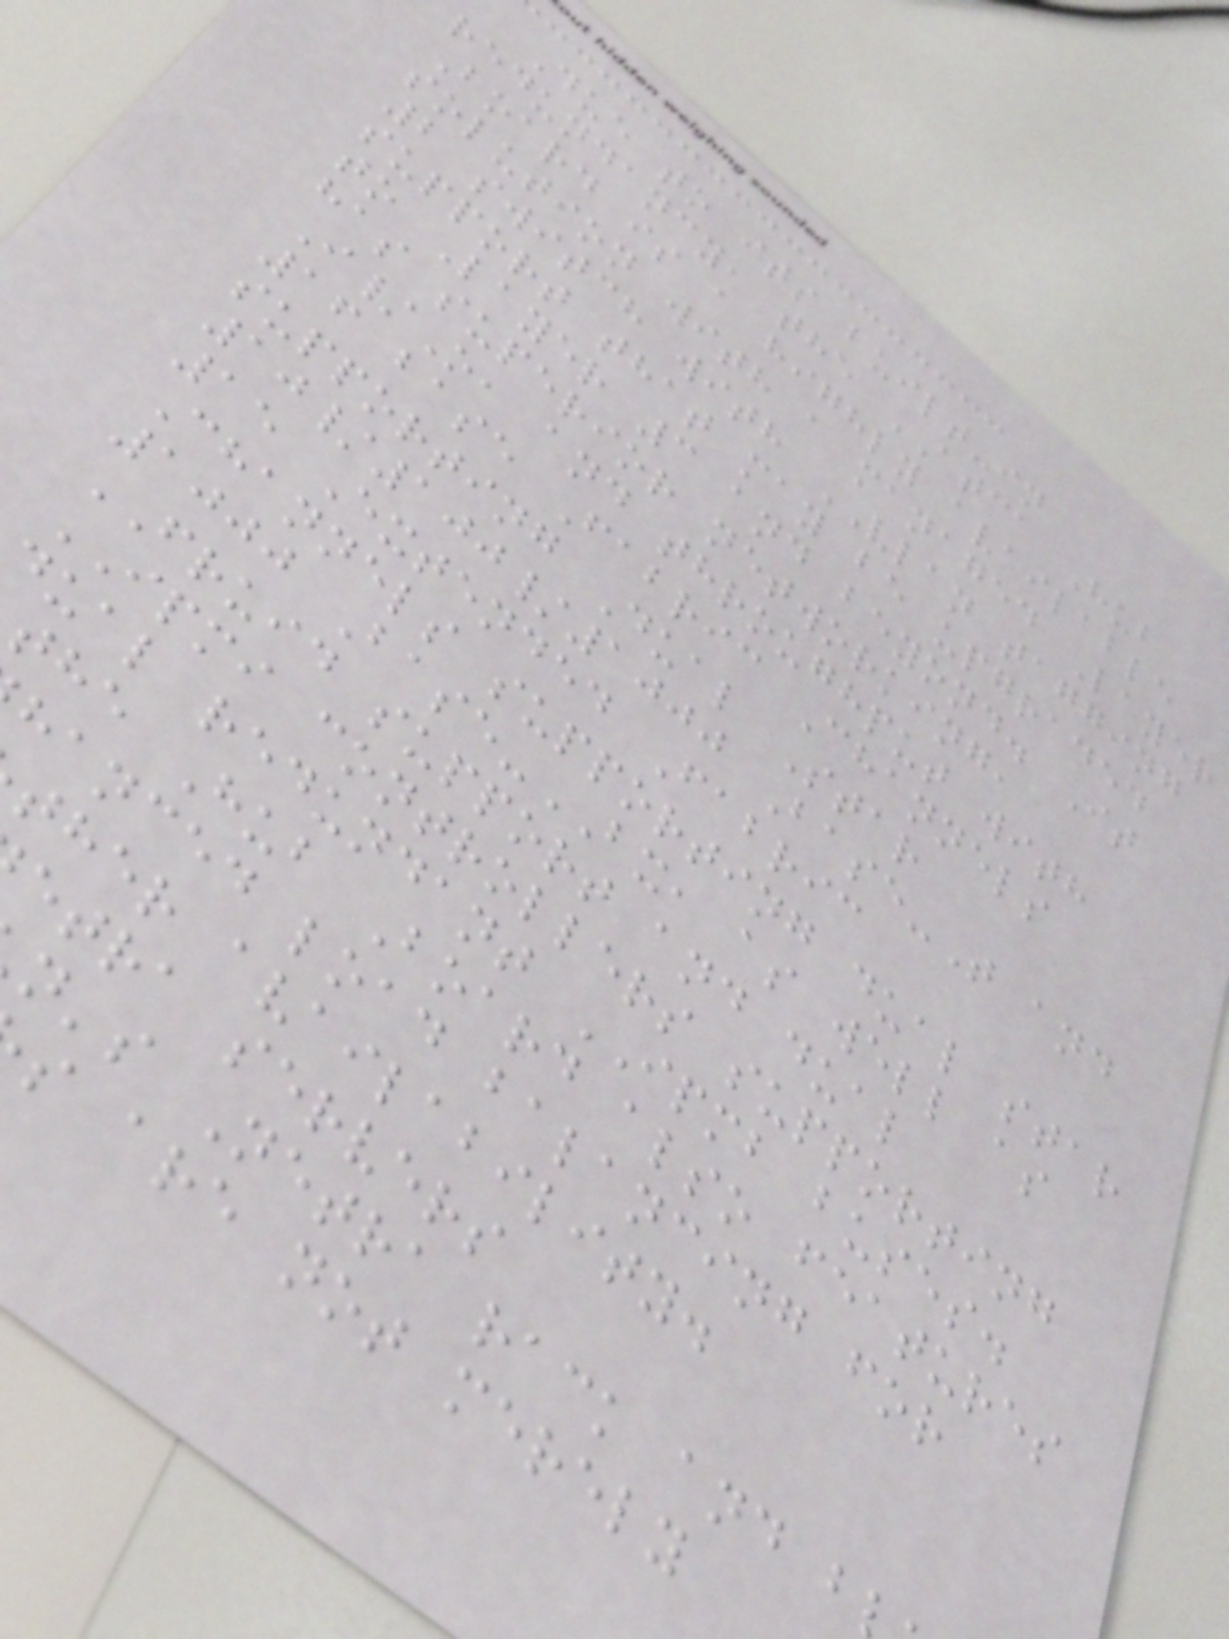Due to its built-in
redundancy, the ATCA Hub
Board is a highly available
solution with a managed Layer
2 switch with VLAN tagging
support that may be upgraded
to Layer 3 and beyond. It
has superior networking,
I/O, and throughput with
16 base Fabric Channels
supporting Dual Star
10/100/1000 Base-T and
15 Extended Fabric
Channels supporting dual star
1000 Base-BX, as well as
FRUID support and dual
IPMI controllers supporting
dual redundant IPMB buses.
the Hub Board also features
hanced load balancing for
ther availability.
etra servers
n's Netra rack and b
s are not merely
